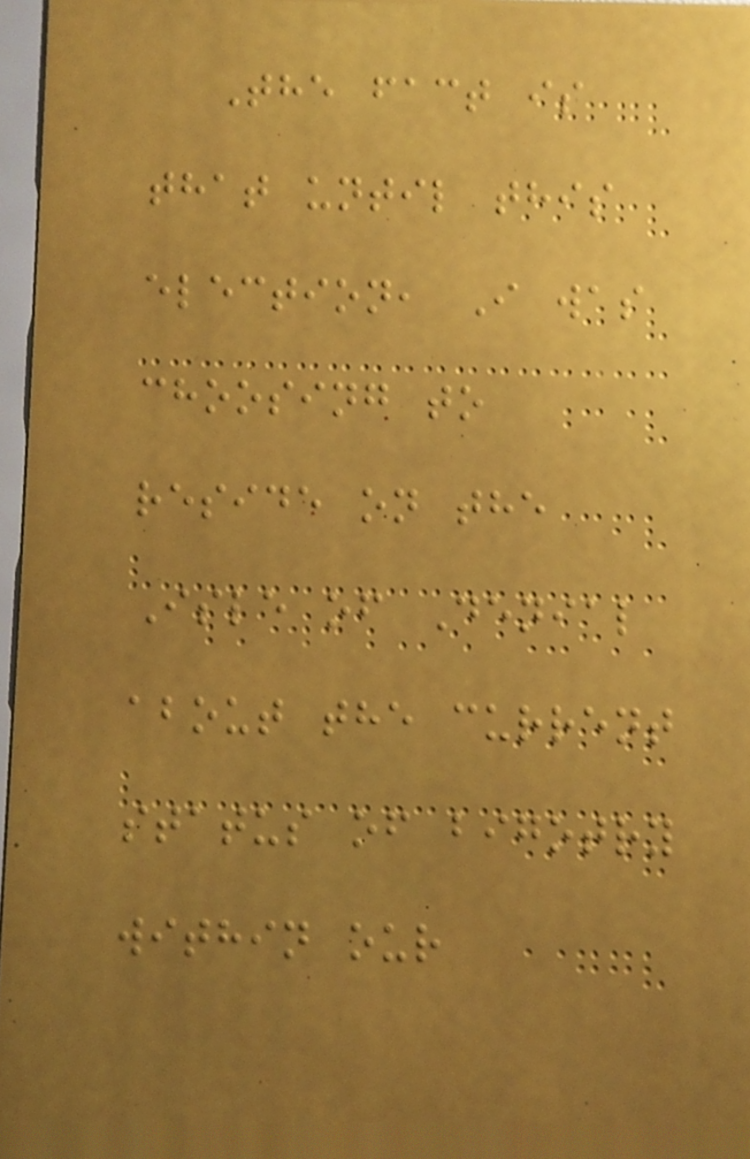The fact is
that until this
election, I was
choosing to
reside on the
Isle of Denial
about the current
status of bigotry
within our
